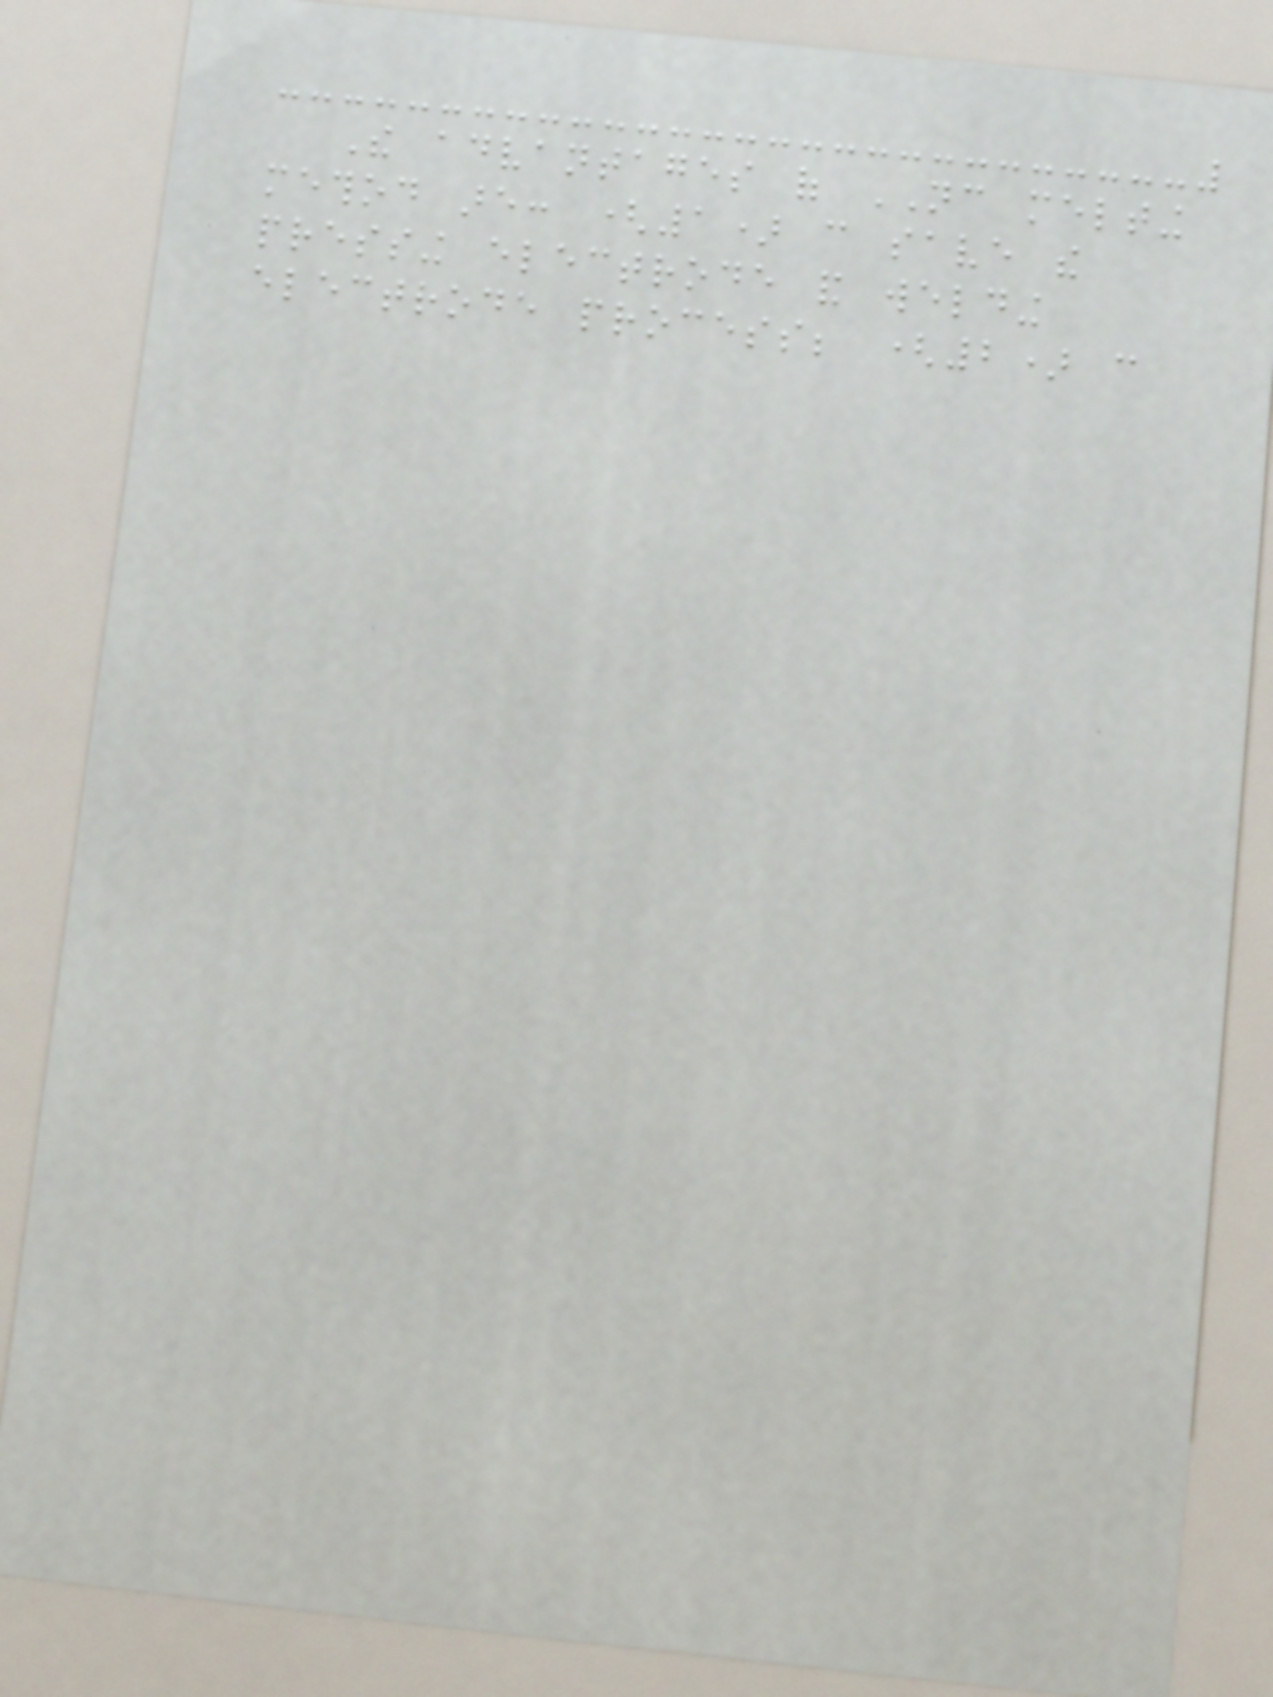The advantages of NC melting
method are: (1) can save the
pressing electrode and welding
electrode process; (2) can
